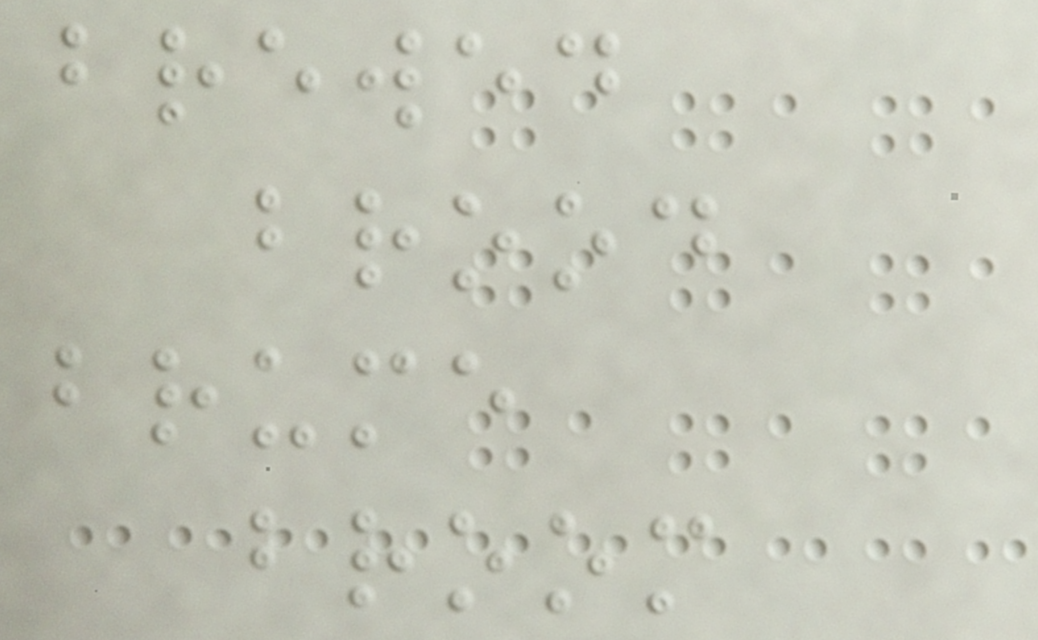brewed
brood
brume
broom
